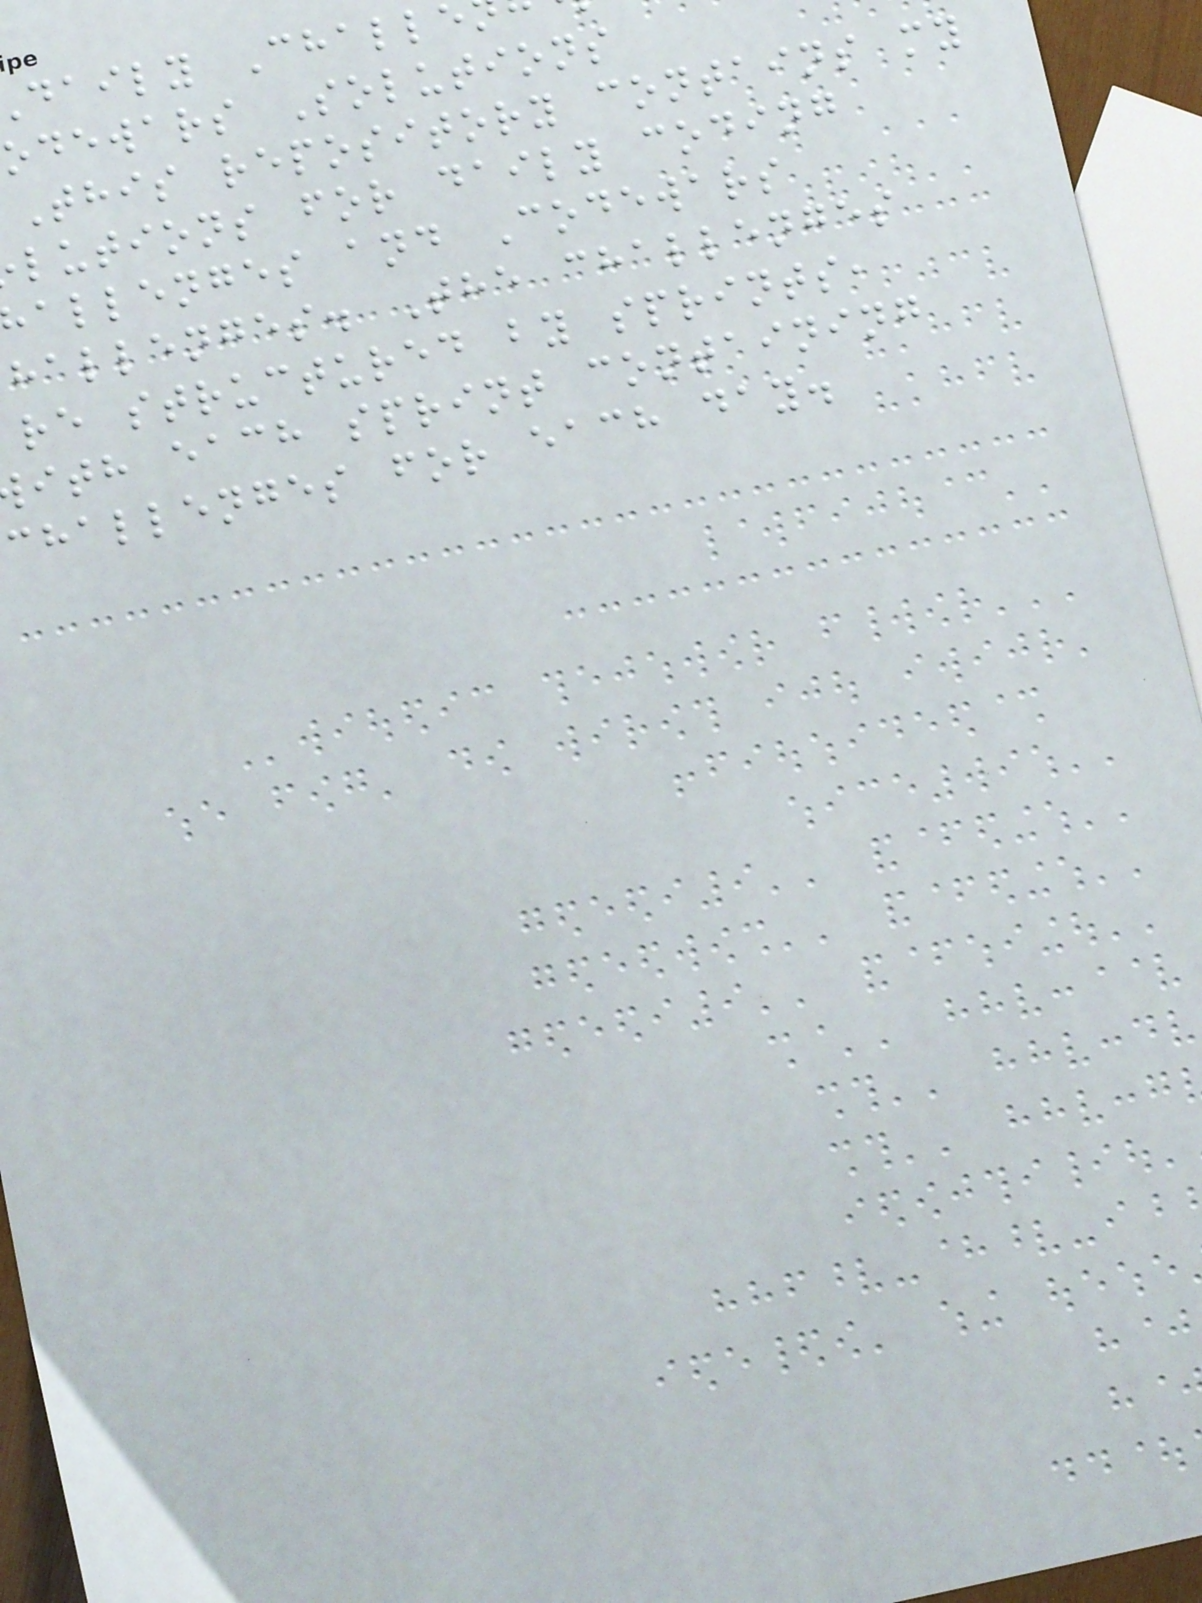daily Challe
odewars Solutions
This repository contains my
lutions for daily coding
allenges and Codewars
hallenges. The challenges
re structured by sprints,
ith each sprint containing
challenges for each day.
